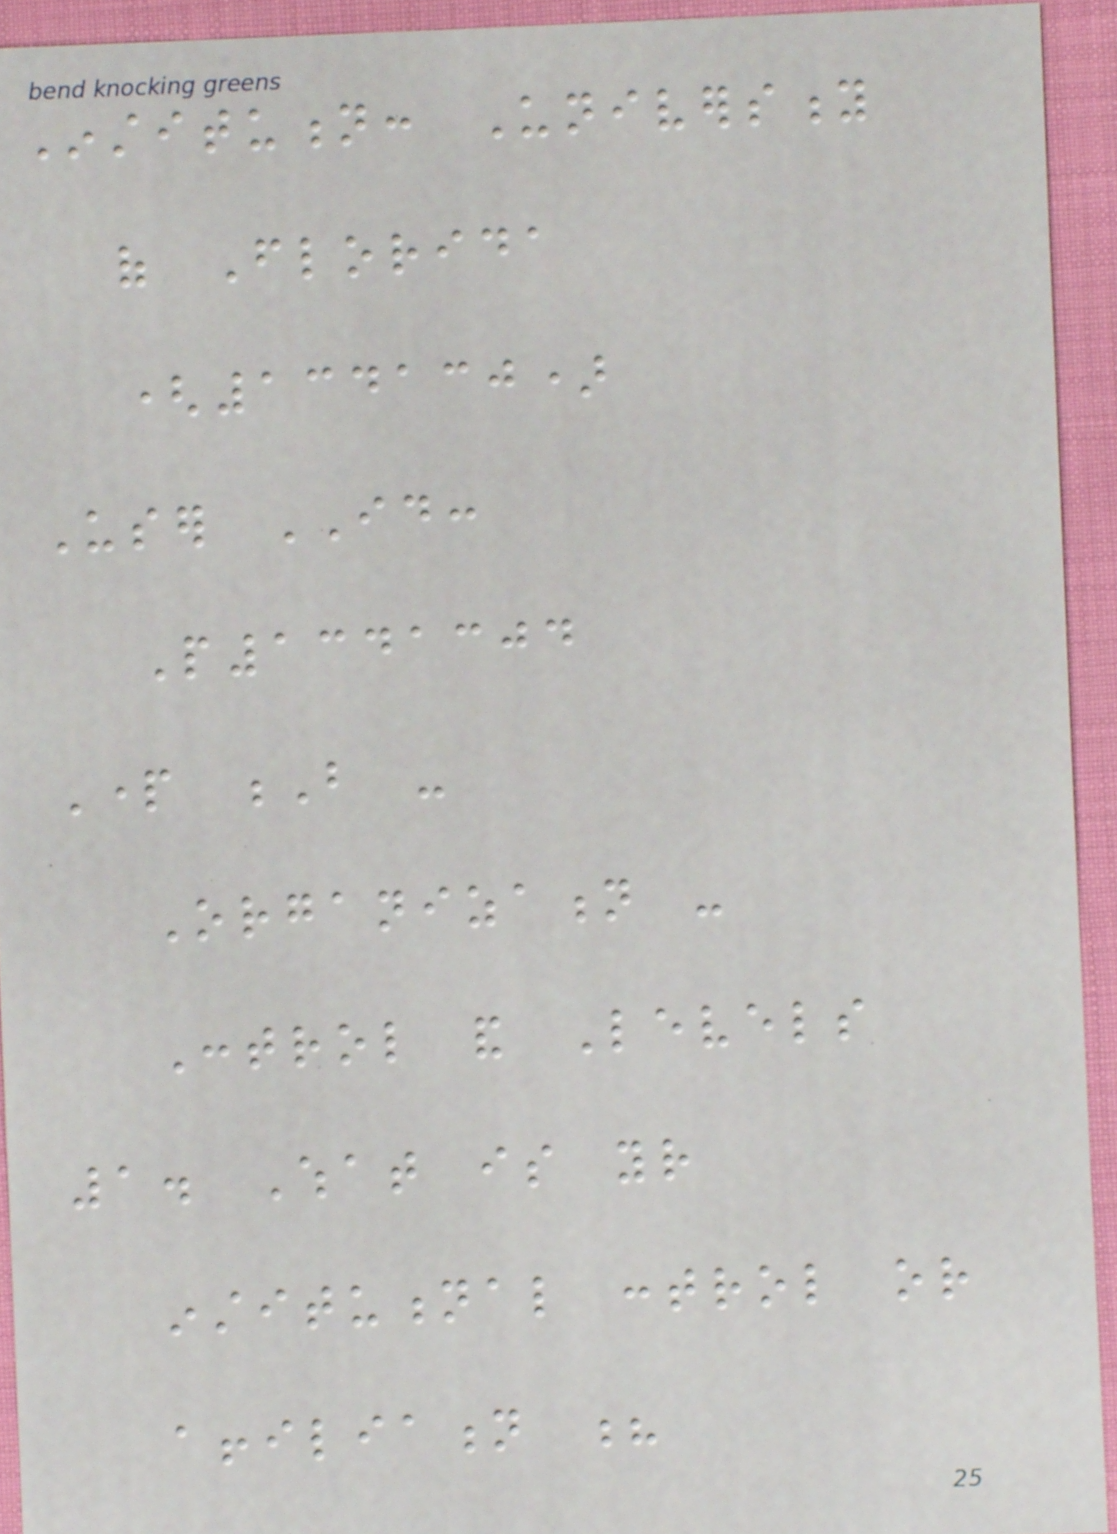Institution: University
of Florida
(134130)
User ID:
P1341304
Part B -
Organization -
Control and Levels
1. What is your
institutional control or
affiliation ?
